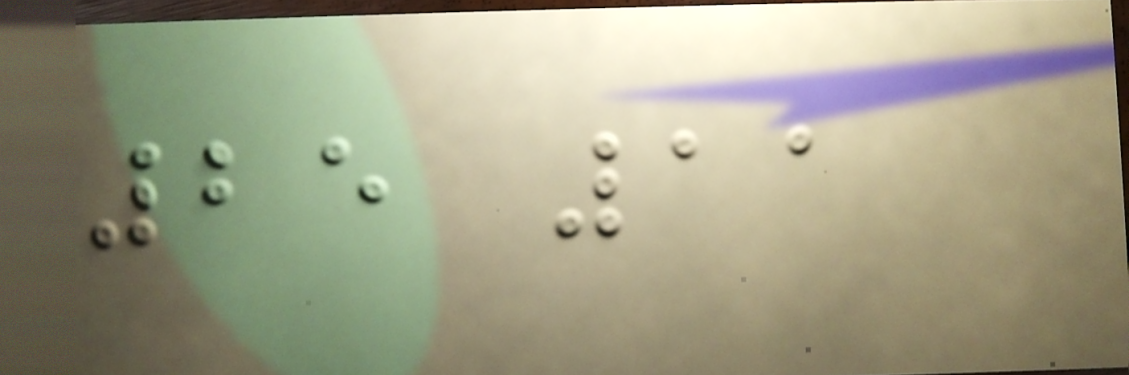25 11
